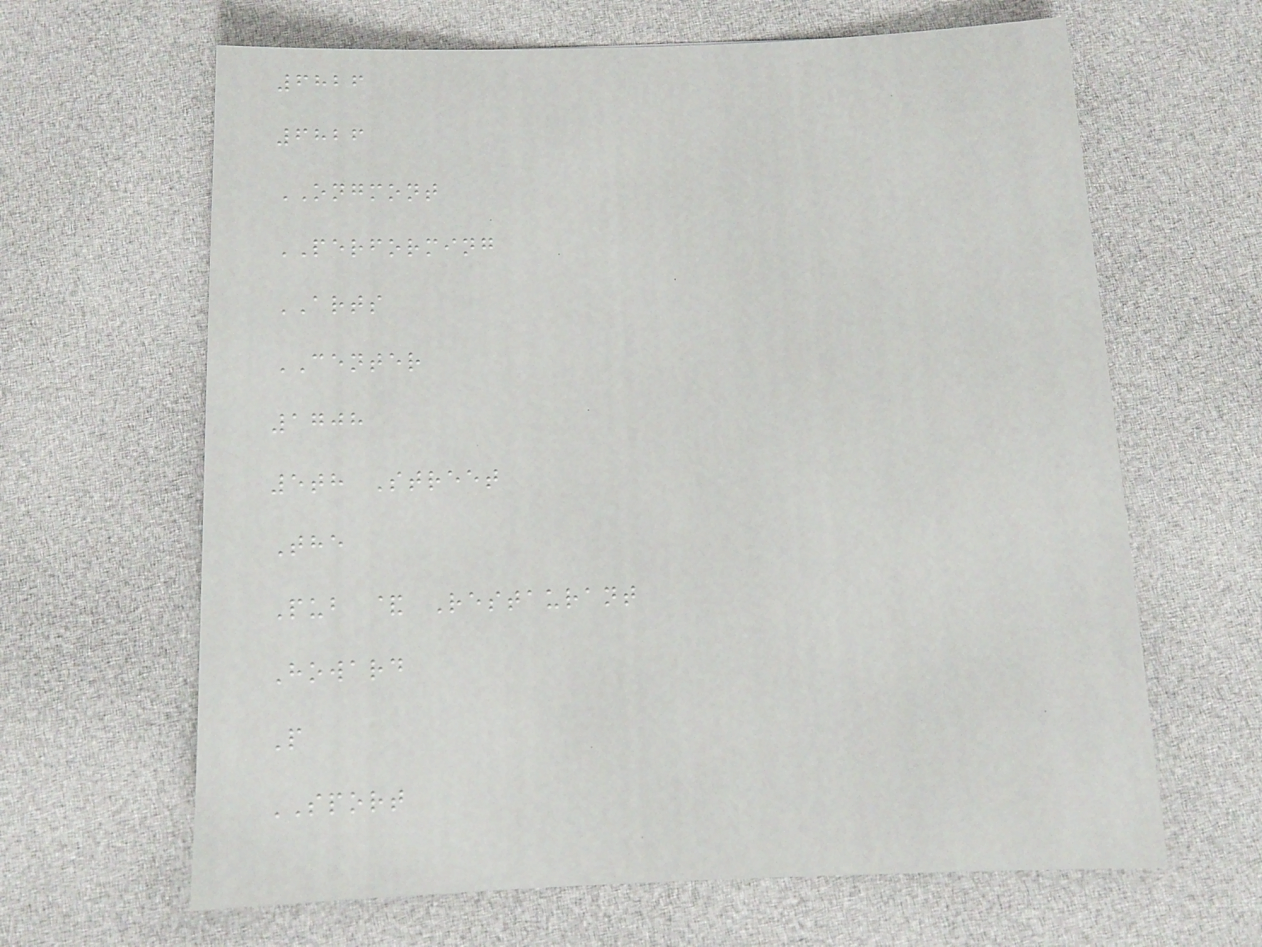6826
6826
ONGMONT
PERFORMING
ARTS
CENTER
1708
5th Street
The
Pub & Restaurant
Howard
P
SPORT
